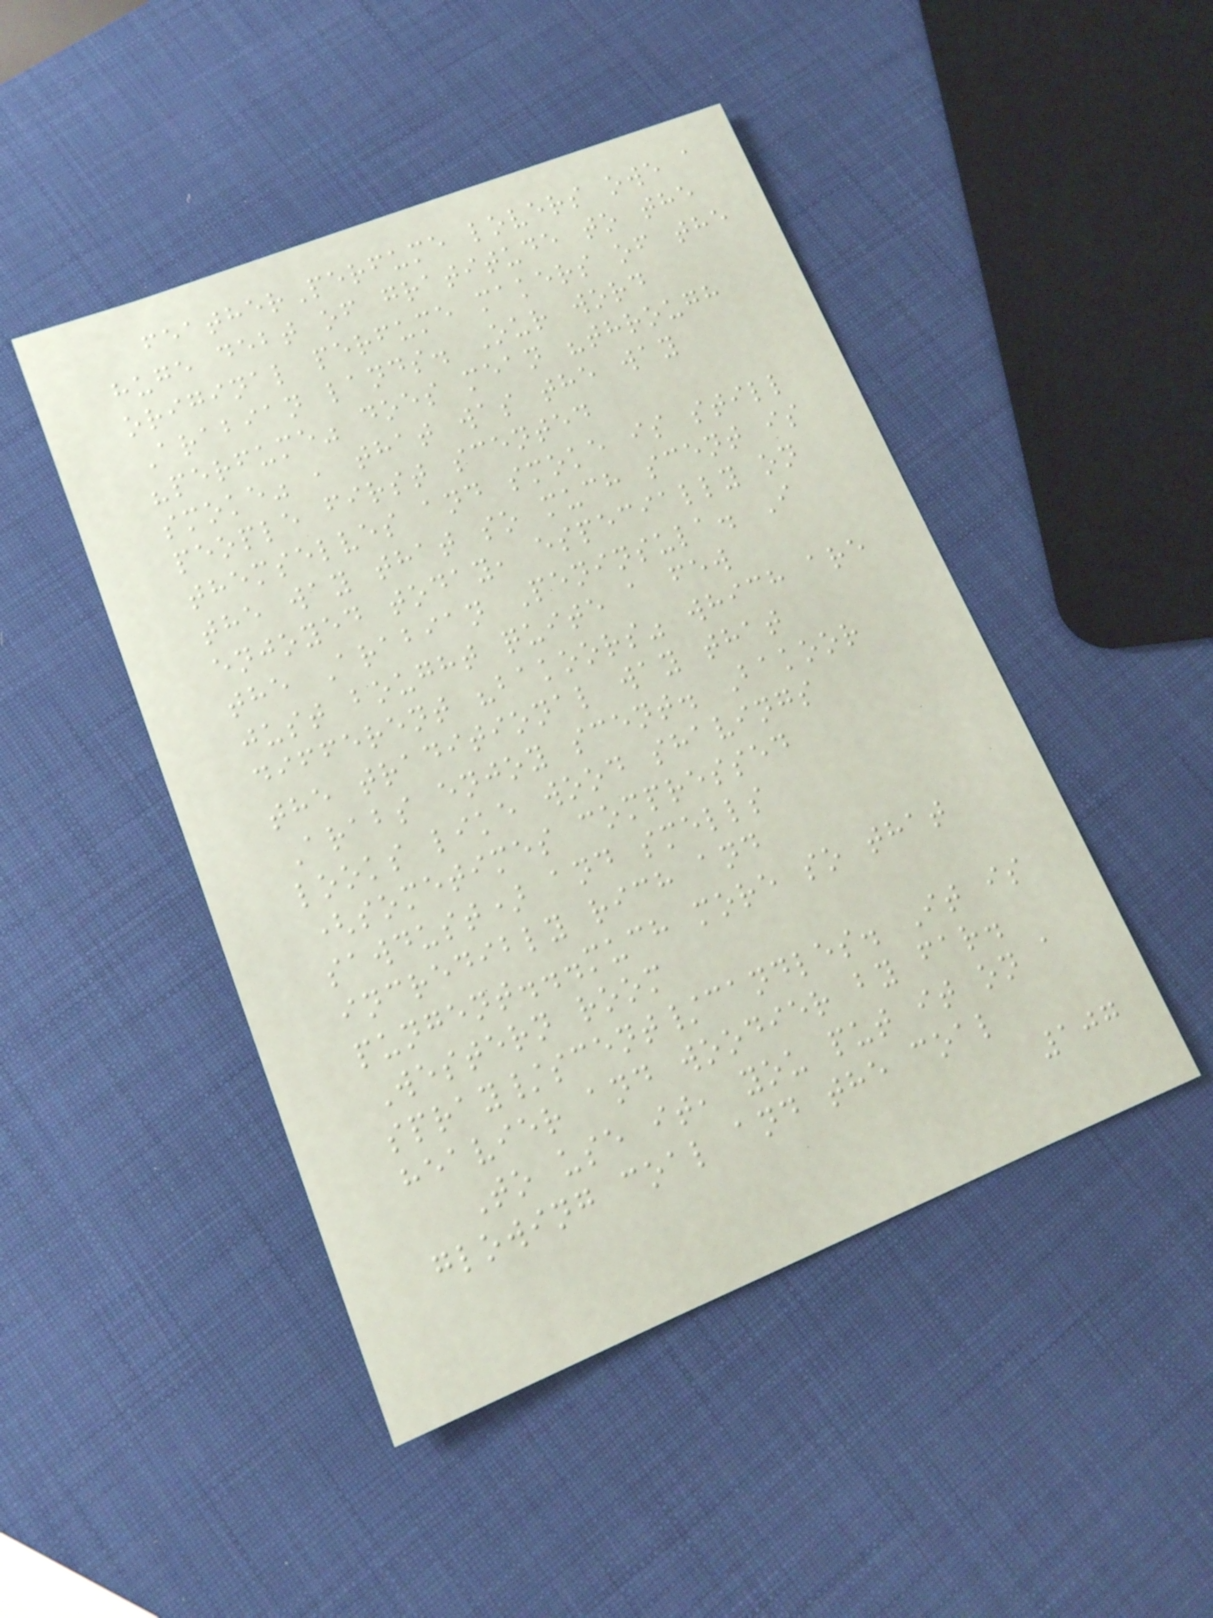featherPerfume lovers owe a
huge debt of gratitude to the
original perfume makers of the
Arabian lands. Our word
"perfume" does mean "through
smoke" , that was the way
people first scented
themselves and smoke is still
the way that so much scent is
enjoyed today, especially on
the Arabian Peninsula. I
just bought quite a few
different "bakoors" which are
the traditional way that
Arabs enjoy scent. Bakoor
looks like wood shavings
(sometimes compressed
sawdust) and smells
incredibly rich and
pungent...much more so that
Western room
spray/scent/candles. It is
heavier and woodier by far.
To use it, you put it on a
glowing coal and the coal
107
